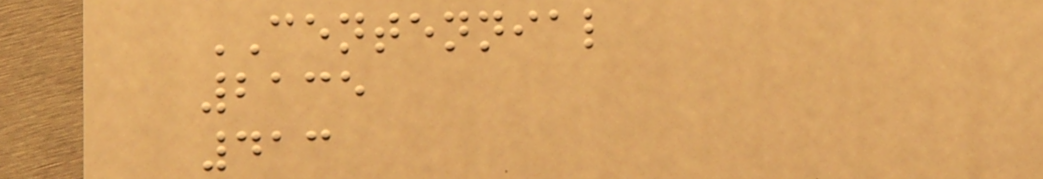CENTENNIAL
2135
413
